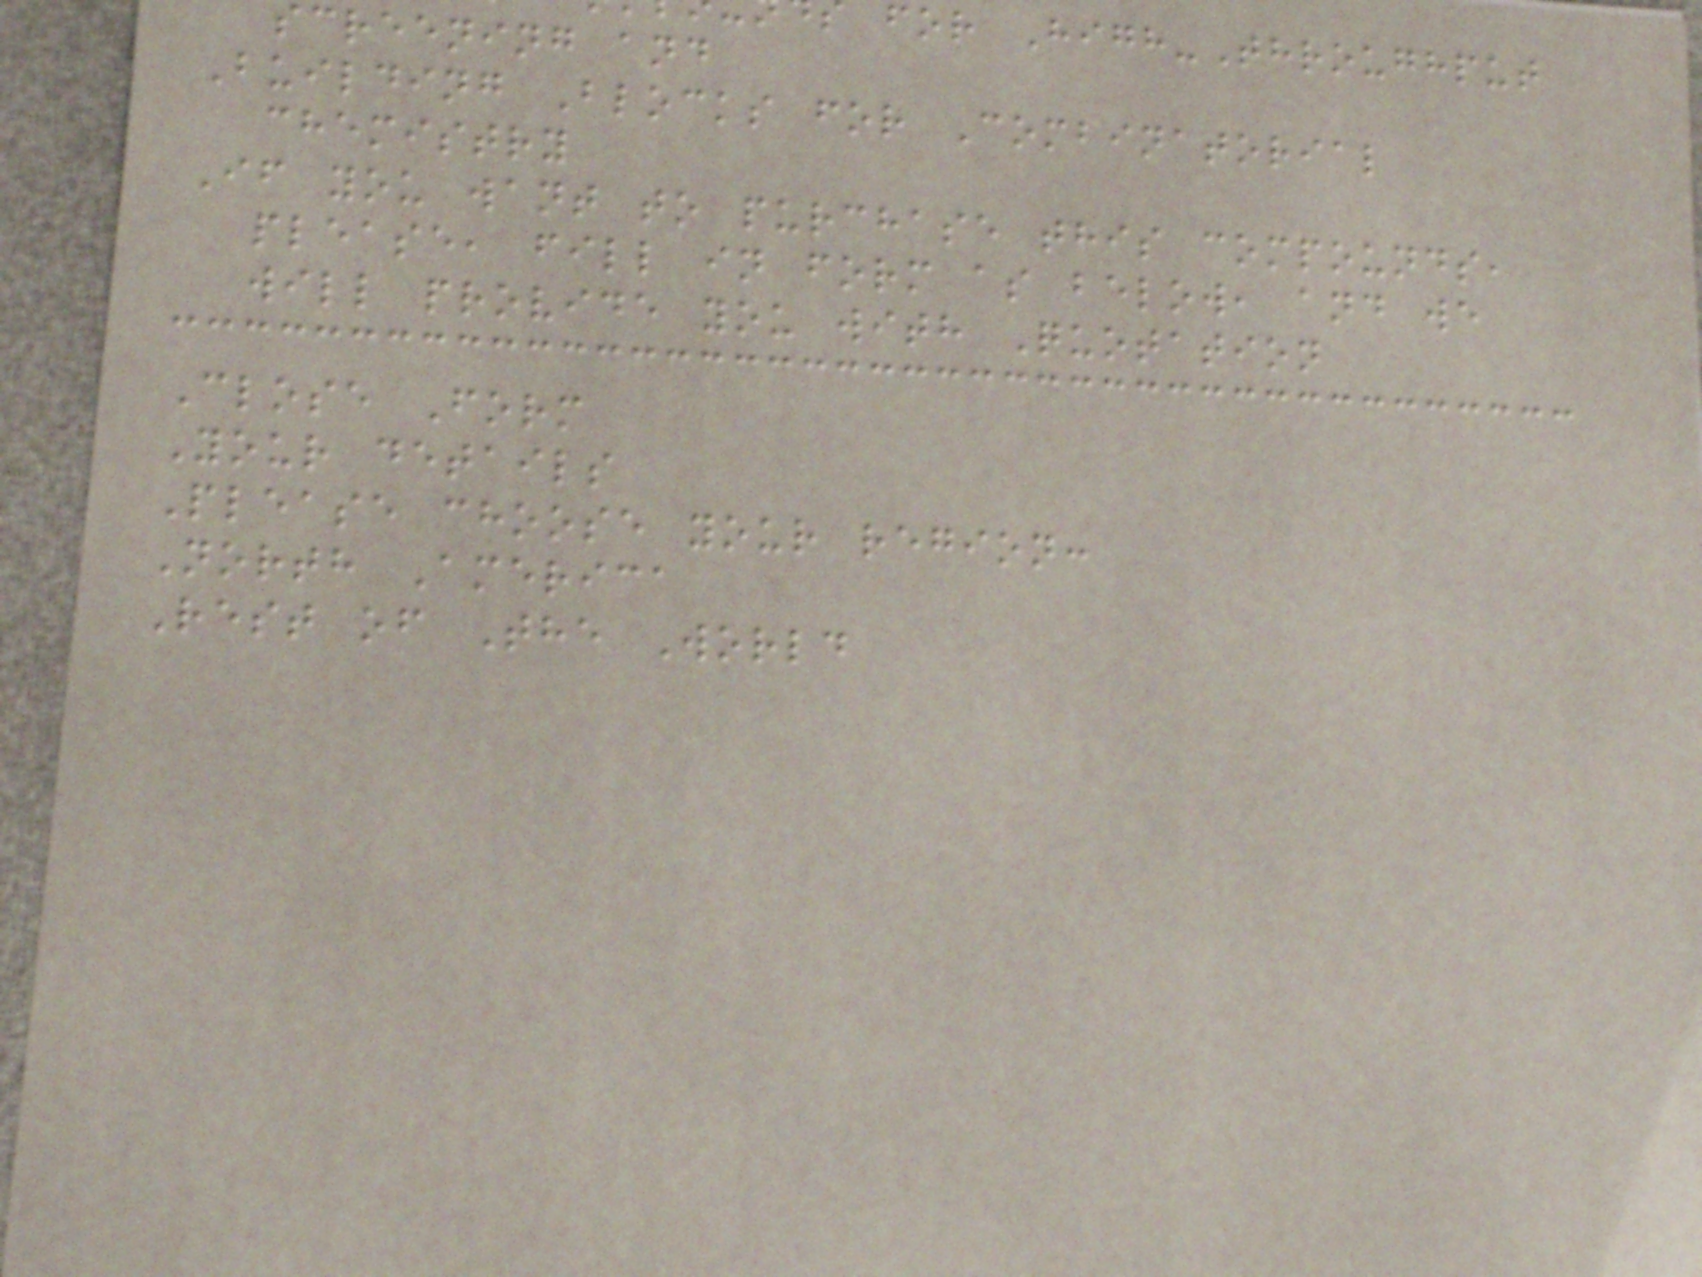for High-Throughput
screening and
Building Blocks for Combinatorial
chemistry
If you want to purchase this compounds,
please, fill in form as below, and we
will provide you with Quotation
Close Form
Your details
Please choose your region:
North America
Rest of The World
